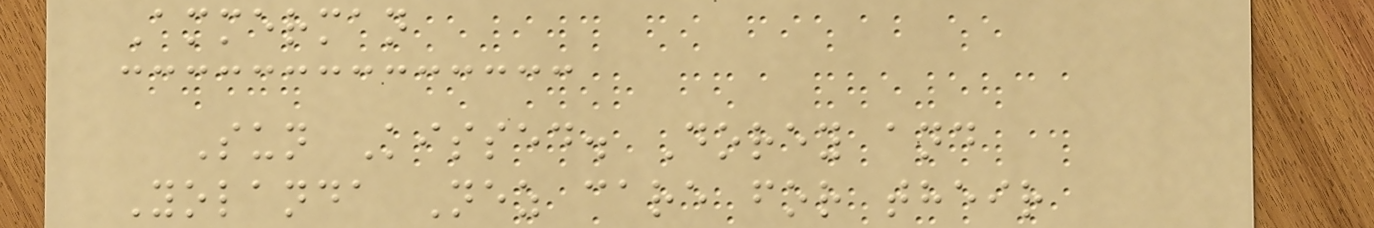Ammerman
Sun Kissed. Dorey and
Yolanda Nez care for their
